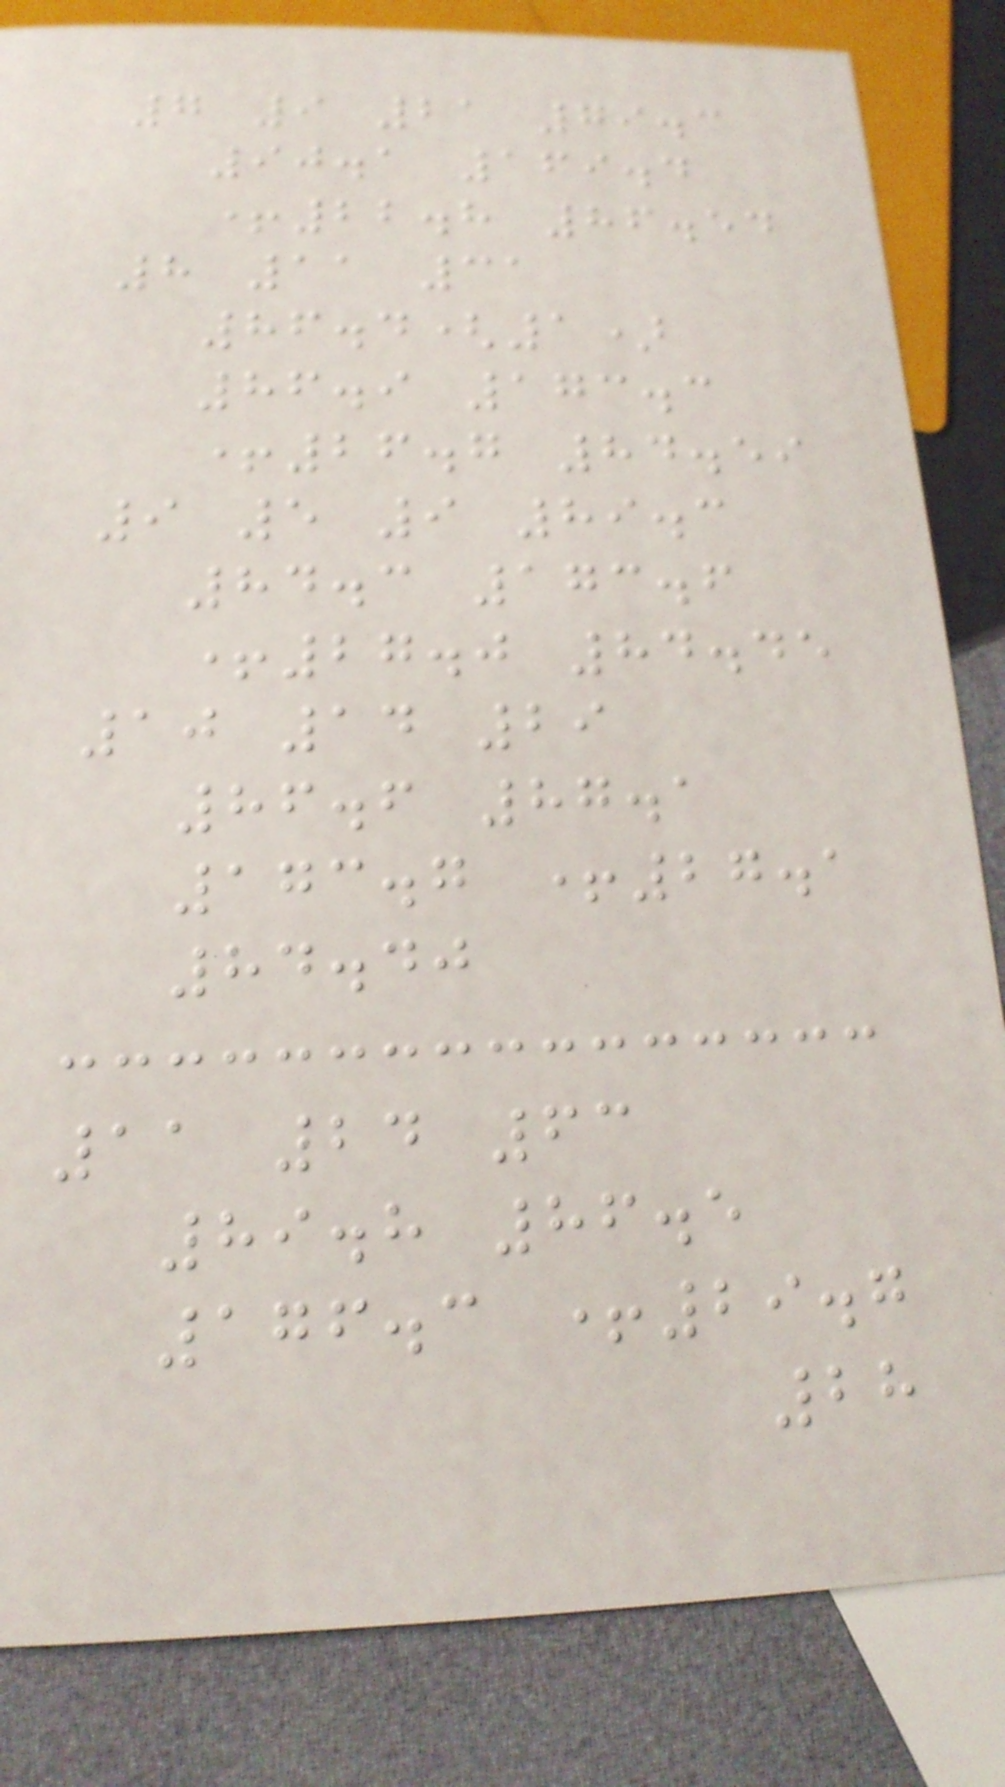7 9 21 79.3
90.1 169.4
+22.8 86.54
8 11 31
86.4(1)
86.9 173.3
+26.7 84.59
9 5 9 89.3
84.3 173.6
+27.0 84.45
10 14 29
86.6 87.1
173.7 +27.1
84.40
11 24 63
89.8 86.5
176.3 +29.7
28
